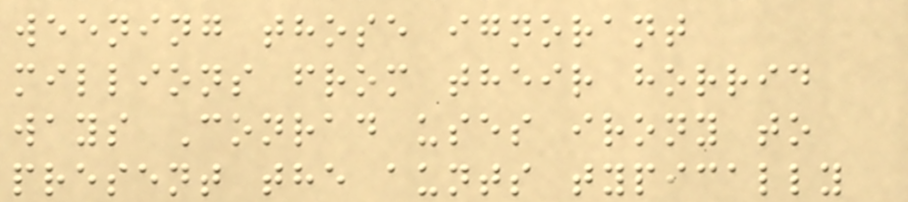weening those ignorant
millions from their horrid
ways Conrad uses irony to
present the aunts typically
